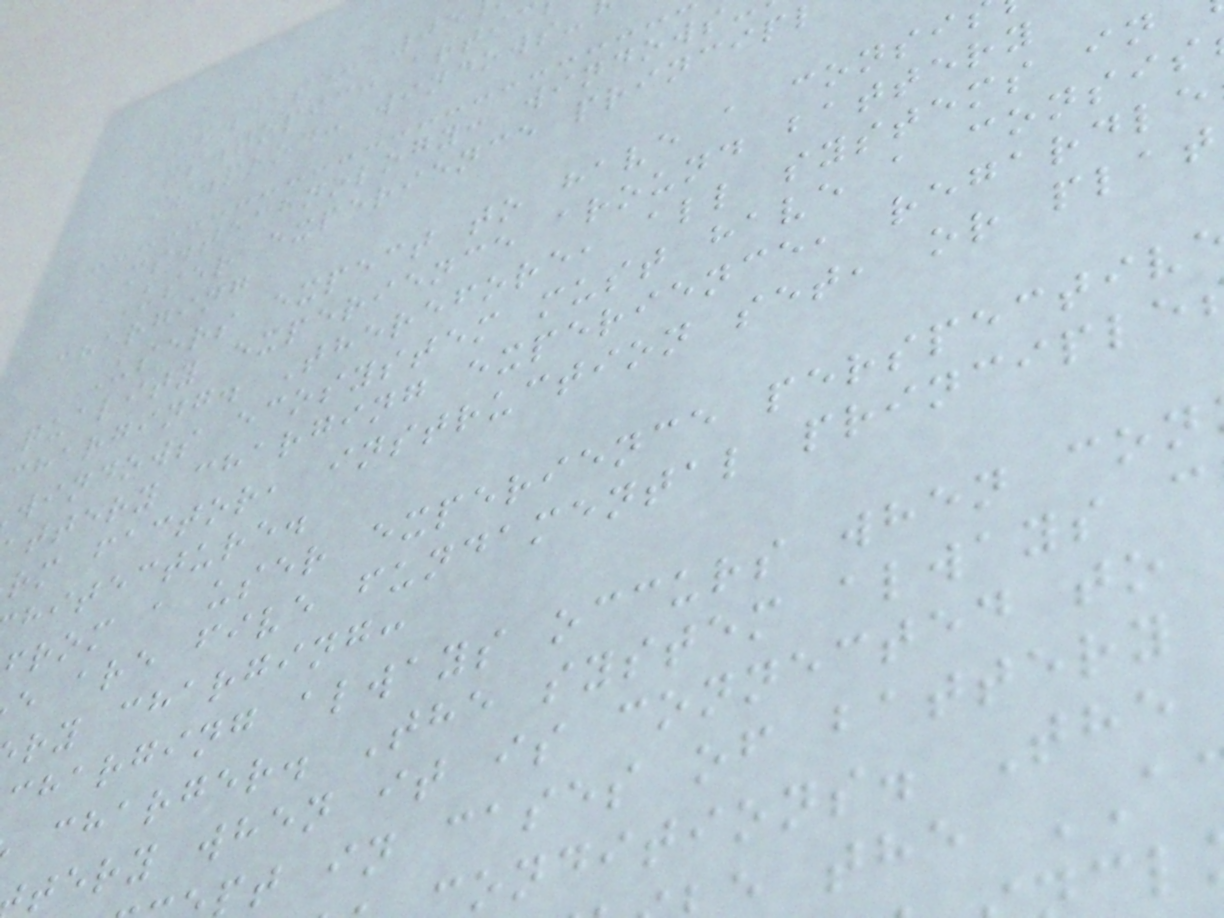ms.date: 05
ms.topic: artic
ms.prod: windows-
ms.technology: windows
User experience princip
charging
Users expect to have a consi
quality experience around battery
charging. Therefore, all systems in
windows ecosystem must have a consis
ttery charging experience, regardle
rm factor, instruction set, or plat
hitecture.
from a user experience perspectiv
e are five fundamental principle
ry charging:
charging always occurs when con
charger. The system always c
tery when it is connected to
t in cases of battery
onditions. The
